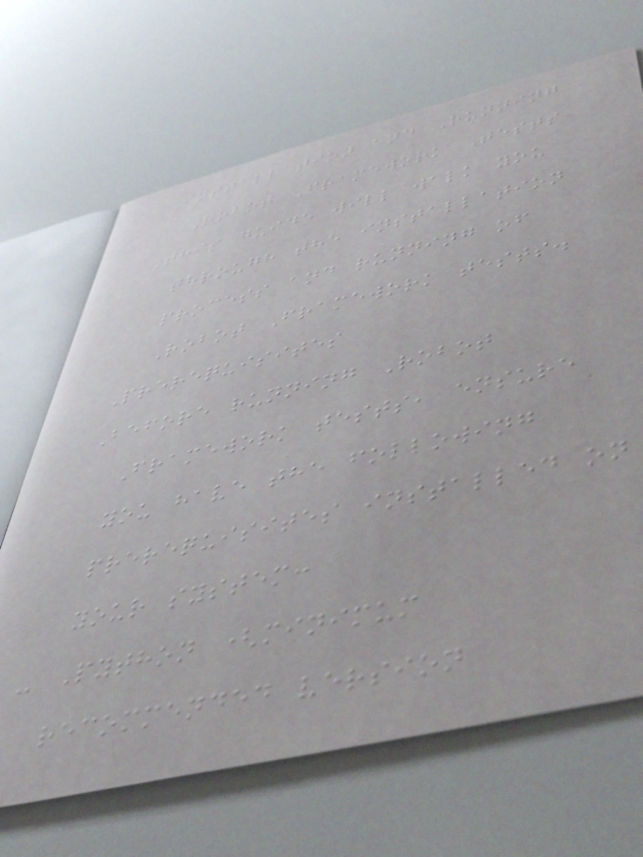Installation and Running
Robot Framework Tests
This guide will walk you
through the installation
process and running of
Robot Framework tests.
Prerequisites
Before running Robot
Framework tests, ensure
you have the following
prerequisites installed on
your system:
- Python (minimum
recommended version
